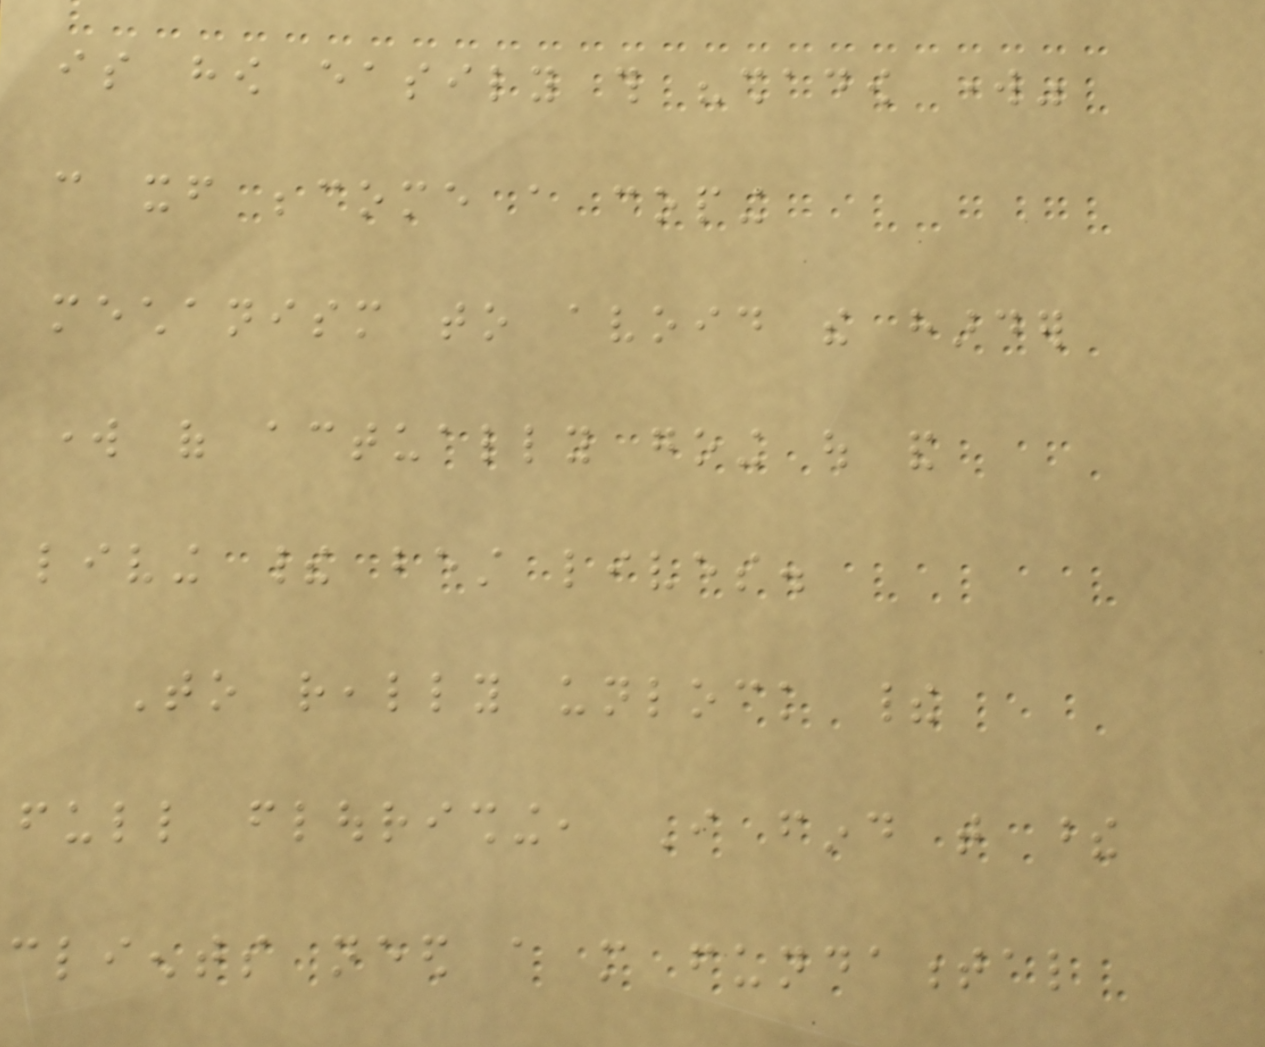is how easily this "shadow work"
can itself become a coping
mechanism to avoid the harder
work of actually going out and
living their best lives.
To really unlock their
full flourishing, I find that these
clients need a more fundamental
